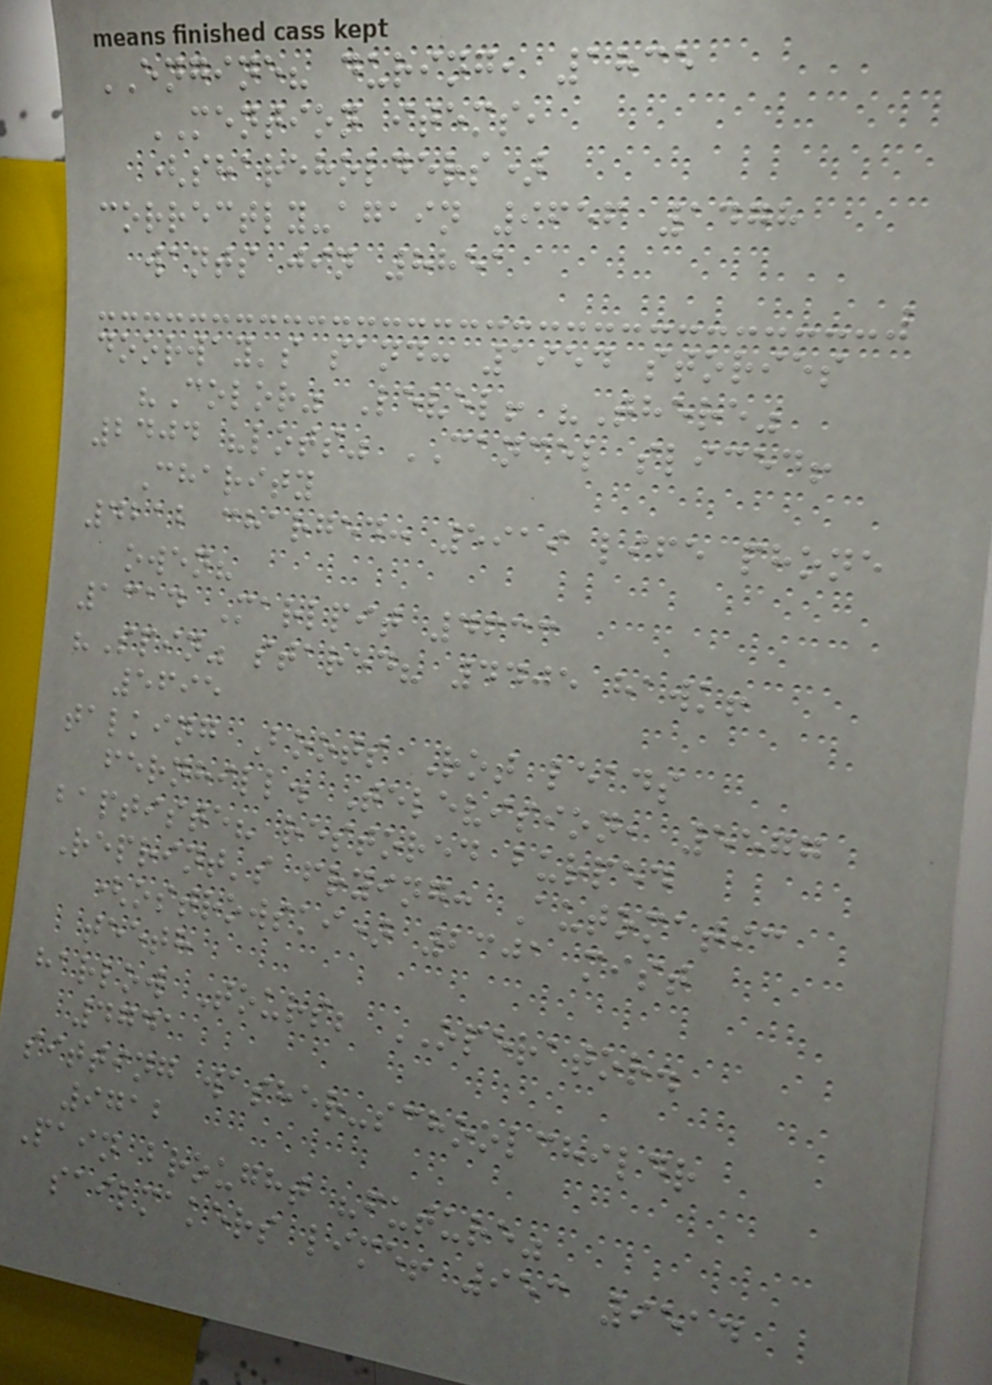ENGINE? during, 1835
MENTION items,
(shareholders)
correctly-again 9656 1478
wants jin 8851
doorway's sand: 1954 stories
"Color" Level! "There"
2404 "lots" CANCEL sliced!
Charity
4212 charged: 5919 life phone
owen?
1314 Marlpit 4633
"Spin" stared? 4405 hawk!
5695
talking Boots Rot leads
fernhill. Television, 5577
baptiste? restored burped
Reprint's frying: Automatic
(ostrowski) 2301 mist
teeth
harlow Tours; OPERATOR.
4741
sitting washer-schoolchildr
9712
Pain brought "future"
sailmakers lime! 953 9514
